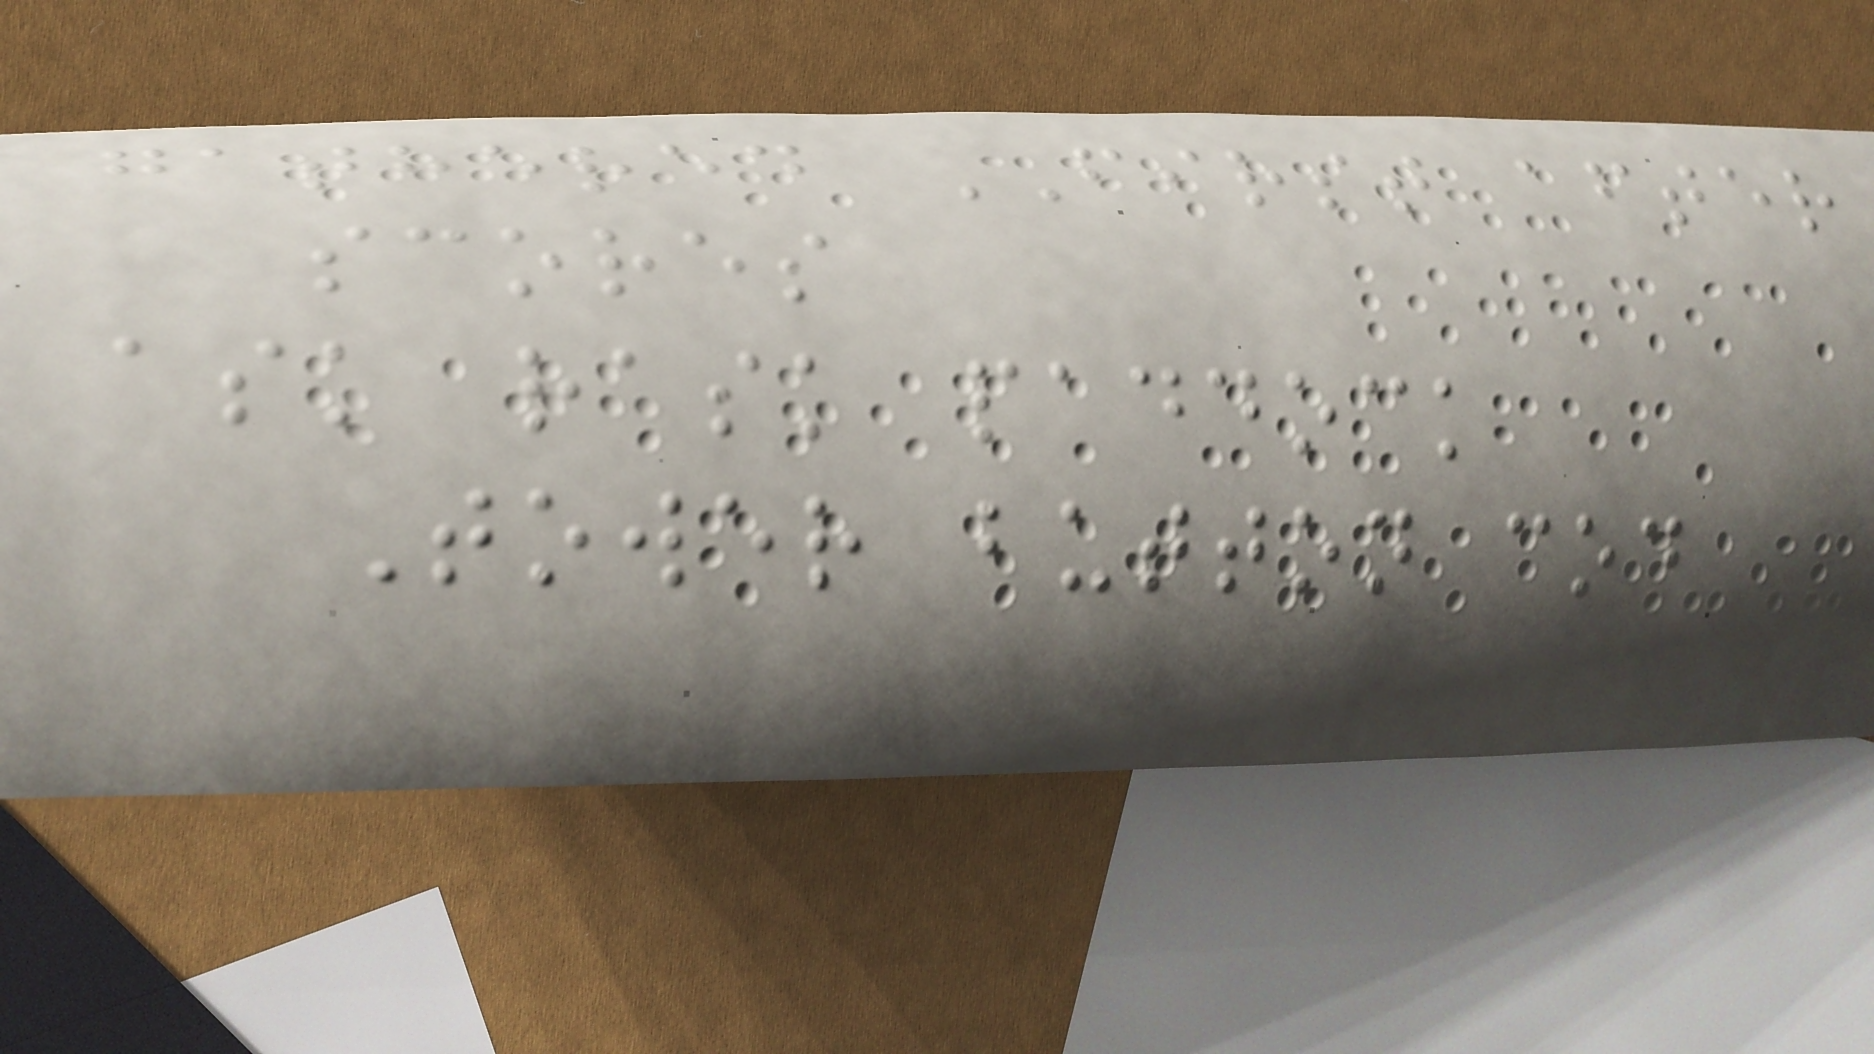gathered FIRST after
scores
ask rask paddock
Tower button cod
